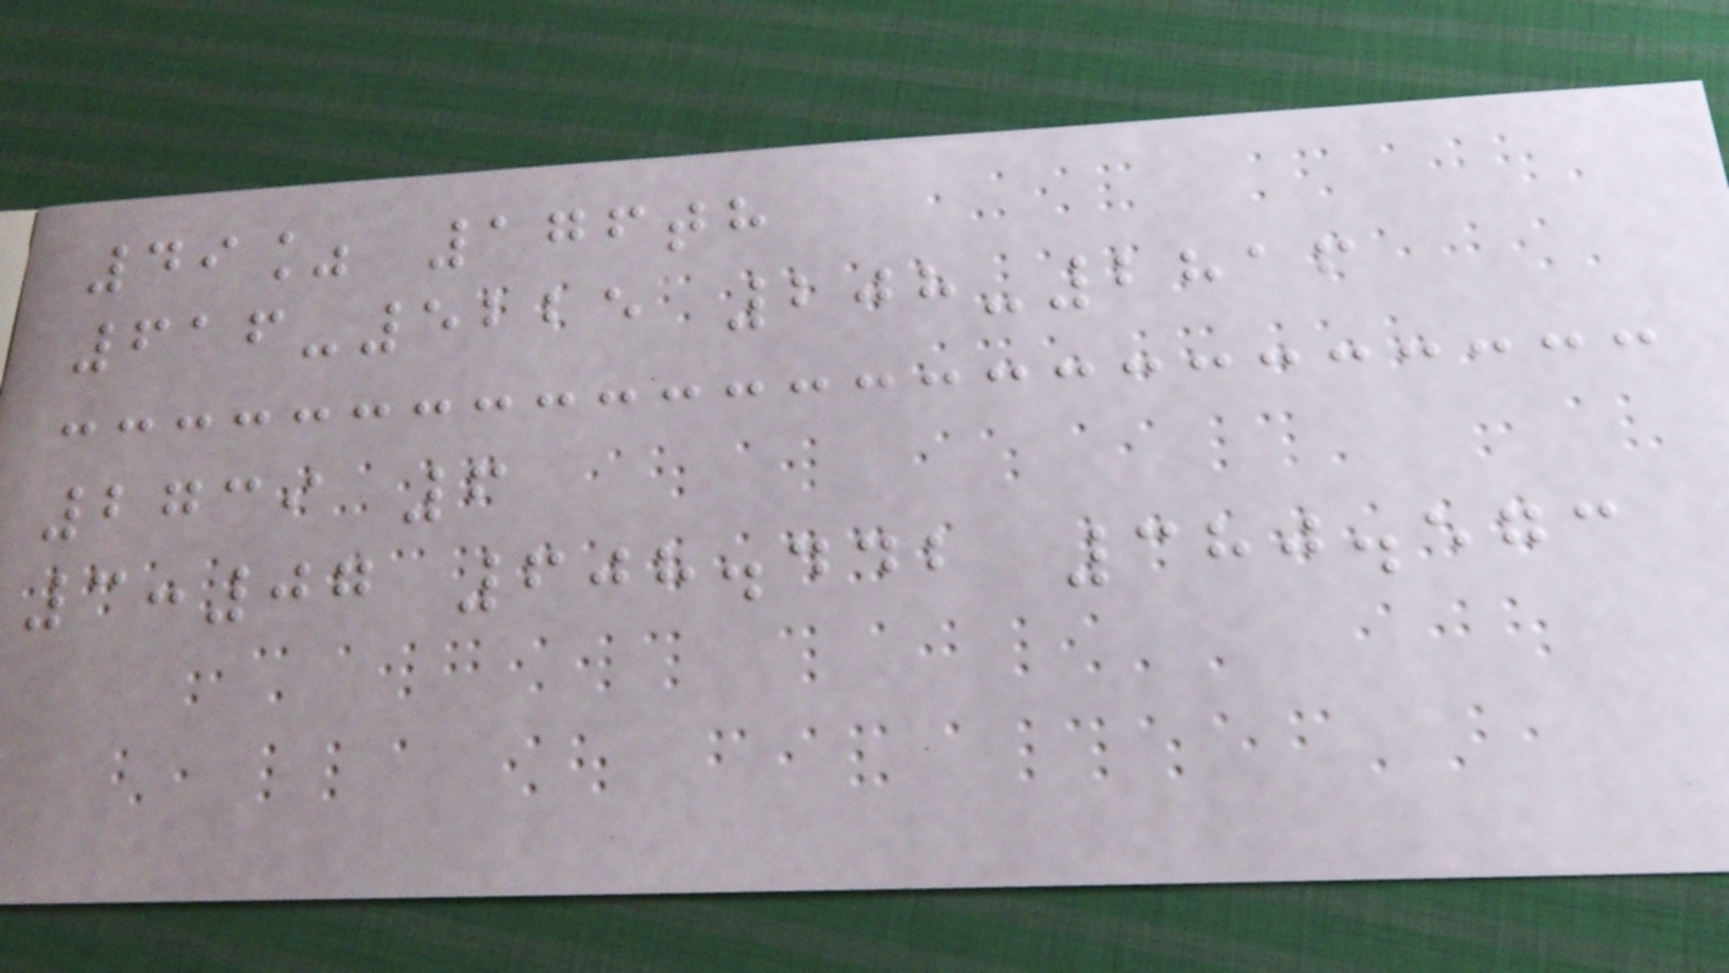49% 176th
616-5225 208-2816
2739 6
3:07 608.442 380.573
